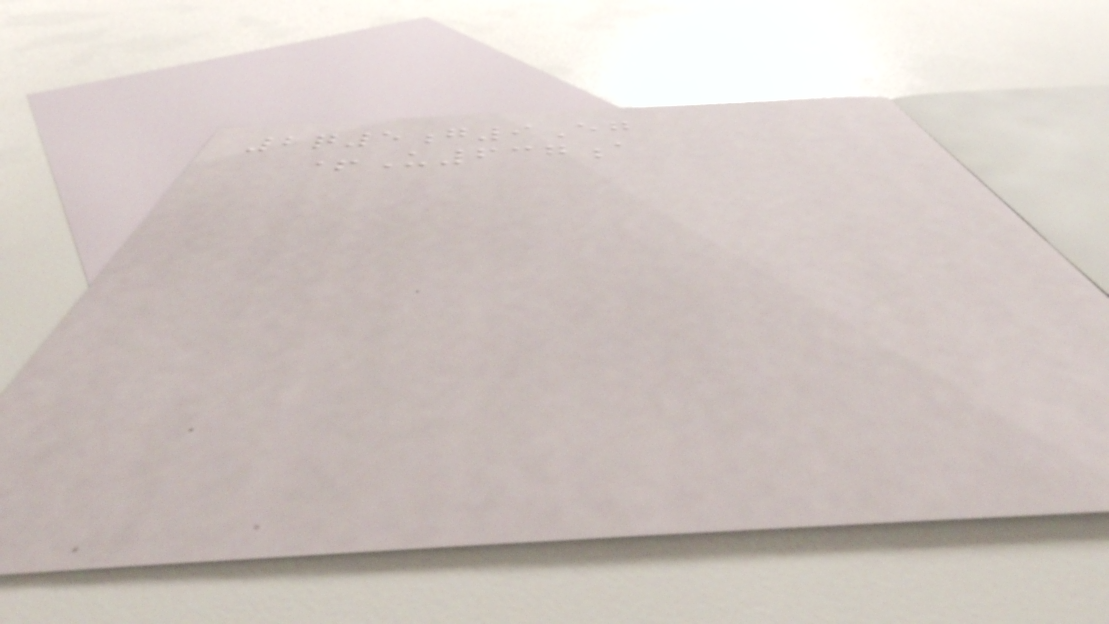2q5g9Eg
+U637a
